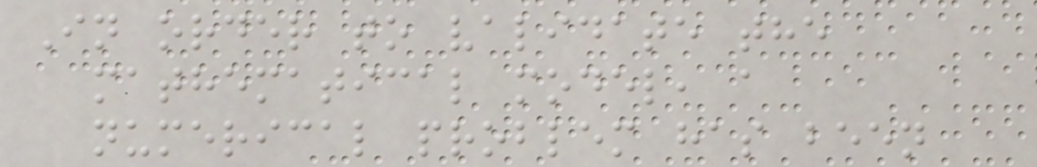In order to validate the
mathematical model, a
numerical problem has been
